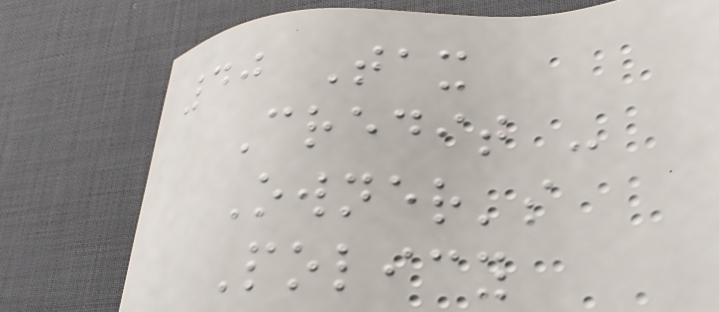40 Tax
Credit -
Owner's
Policy
